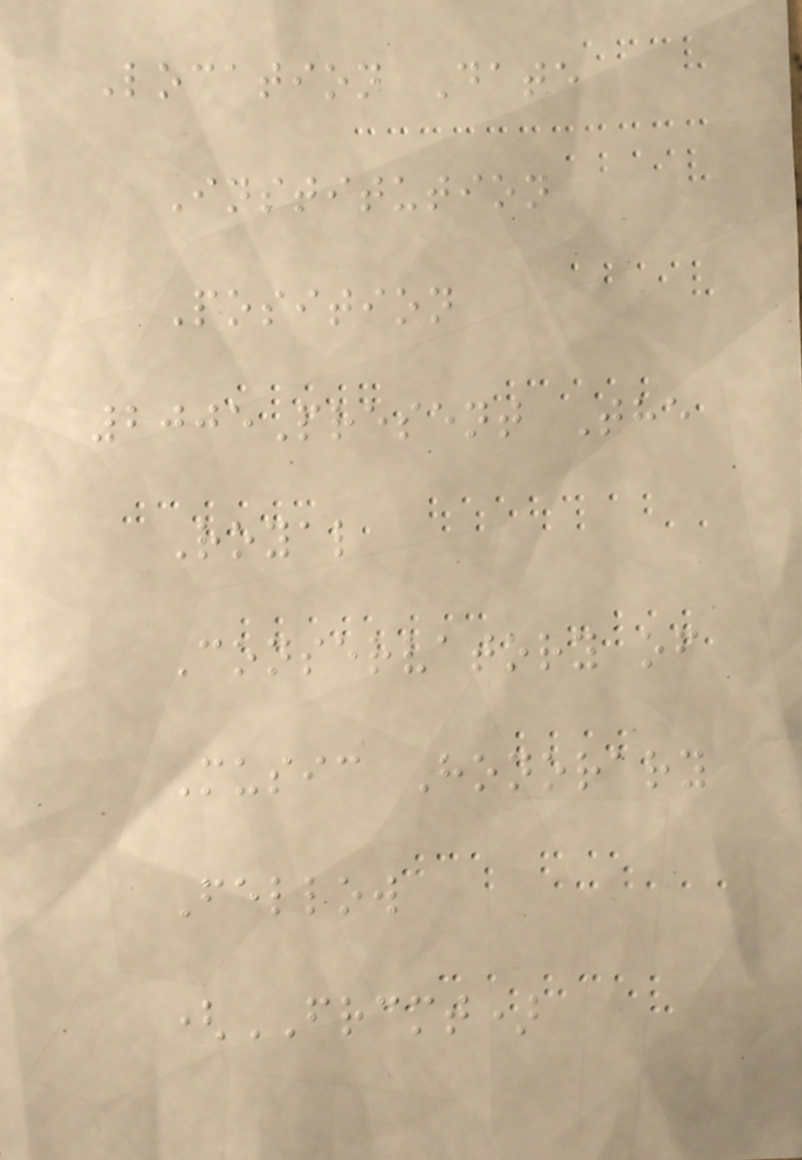Location Date
Institution
Position
2005Present The
Royal
Conservatory of
Music Honorary
Fellow
(FRCMT)
